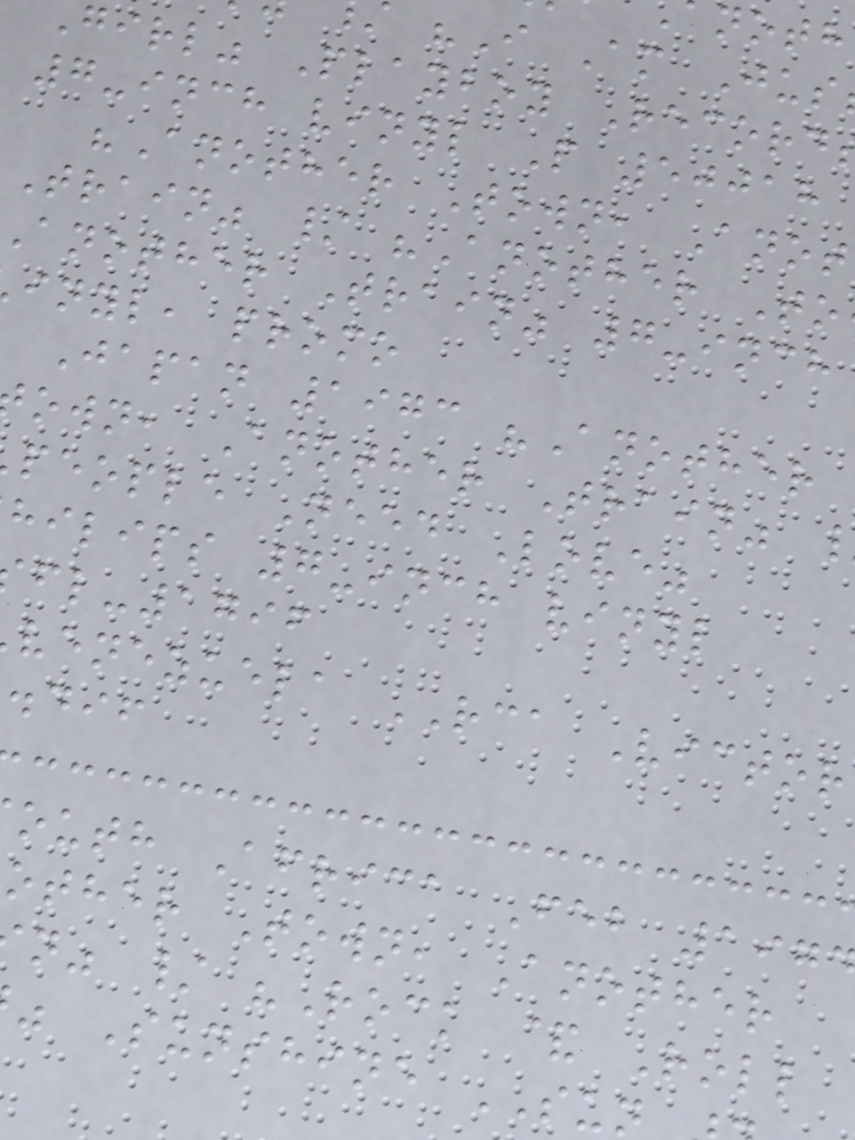"I Am Jus
girl" Playboy Record
7-inch vinyl P 50018
"Another Town, Anot
Train" / "Another To
another Train" 7-inch
inyl, promo
Japan 1973 "Another
own, Another Train"
people Need Love"
hilips 7-inch vinyl
fl-1796
venezuela RCA Victor
.dif
outh Africa Feb 197
other Town, Another
n" / "Rock & Roll
Sunshine SUN
